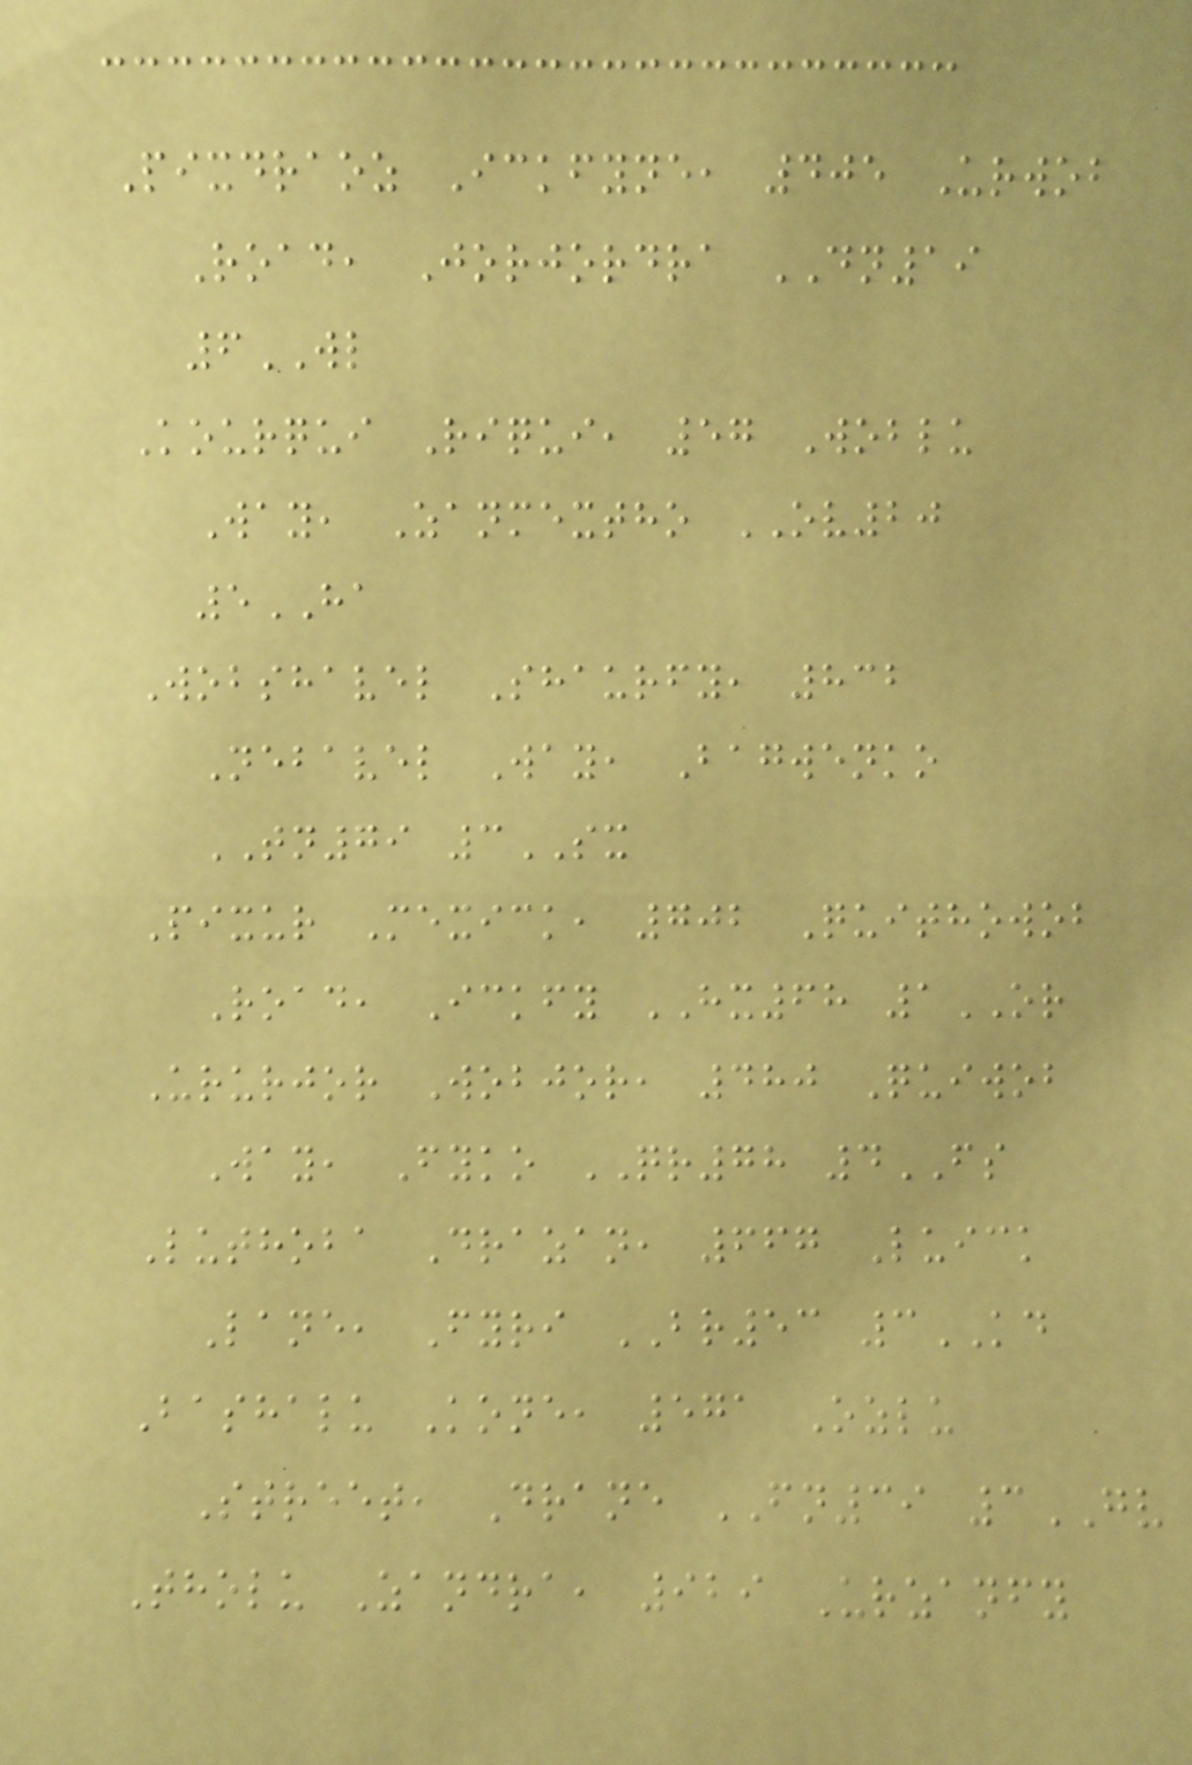Pixdraoz Ickfyne, 405 Urwob
Road, Jorjordra DN19
6WL
Kourqui Riqui, 57 Woblu
Way, Zanmextho OV20
5HA
Wobshavel Shaurfy, 832
Nebavel Way, Bagwenko
TN79 3SX
Pixur Mexick, 702 Quithowob
Road, Ickfy HX68 1OR
Ururjor Wobjor, 480 Quiwob
Way, Fyko QR78 4FS
Luthoba Drazan, 667 Luick
Lane, Fyri BR53 3KD
Bashalu Kone, 571 Ozlu
Street, Drane FN39 3GV
Tholu Zandra, 929 Urzanfy
